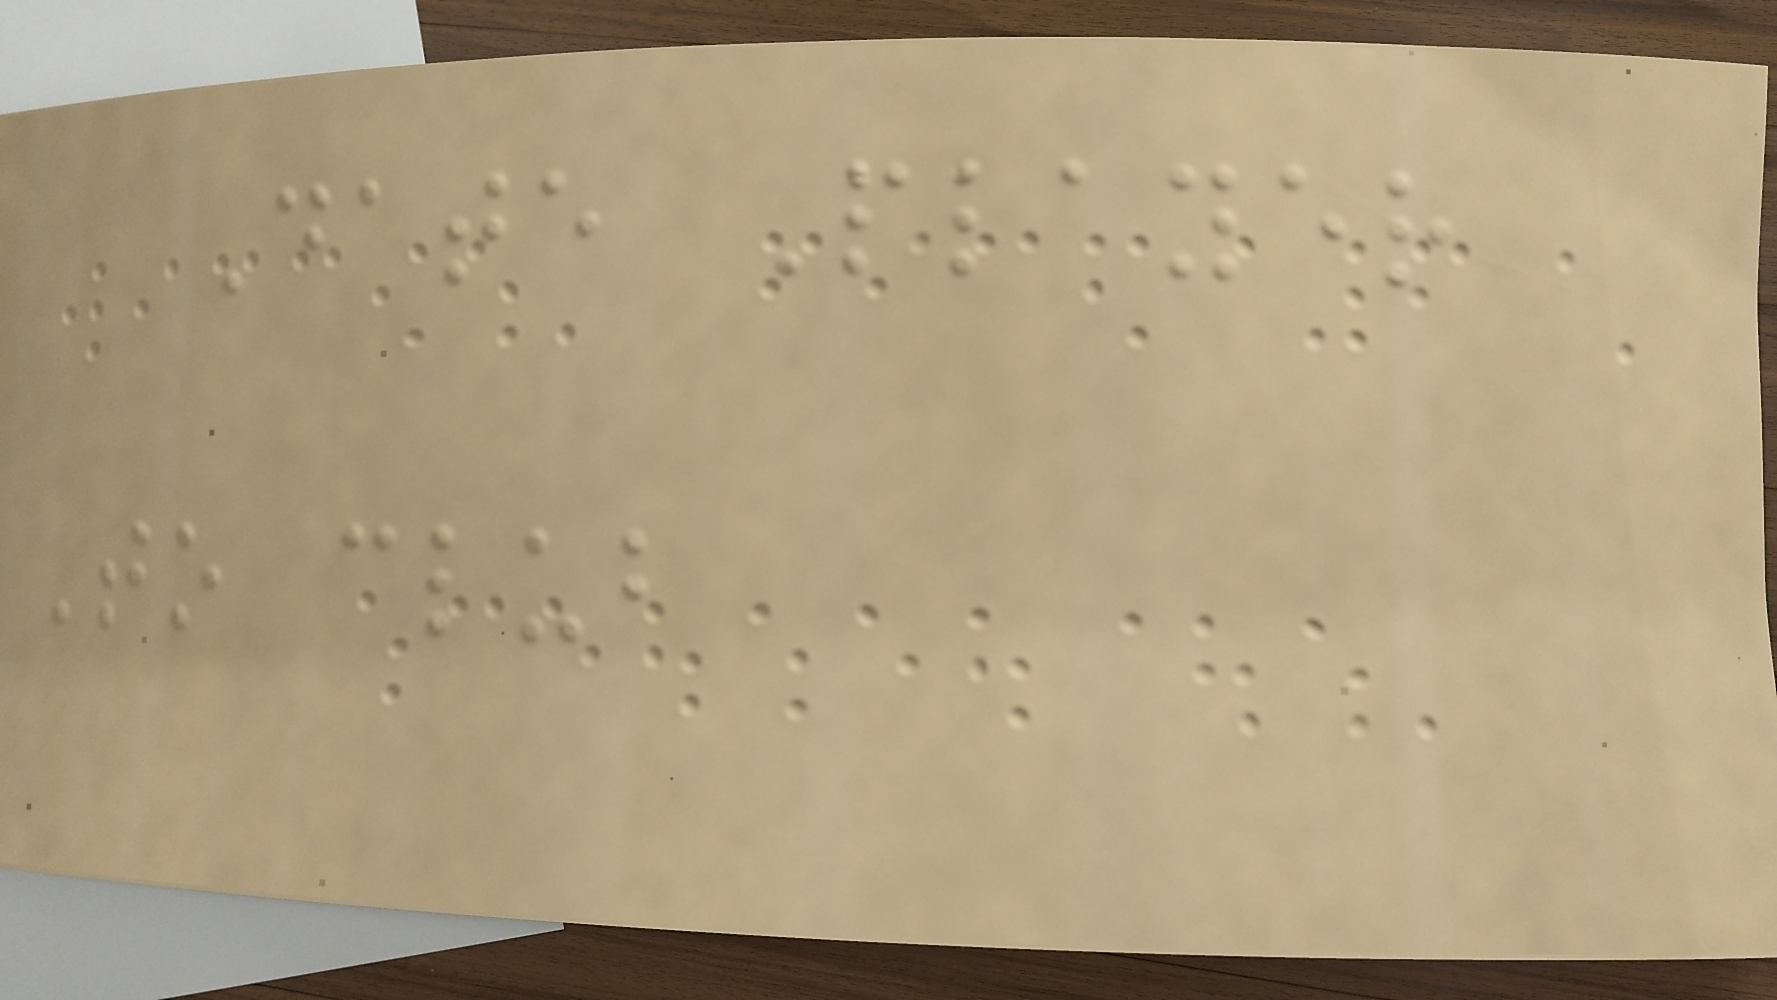Date Player
To club
